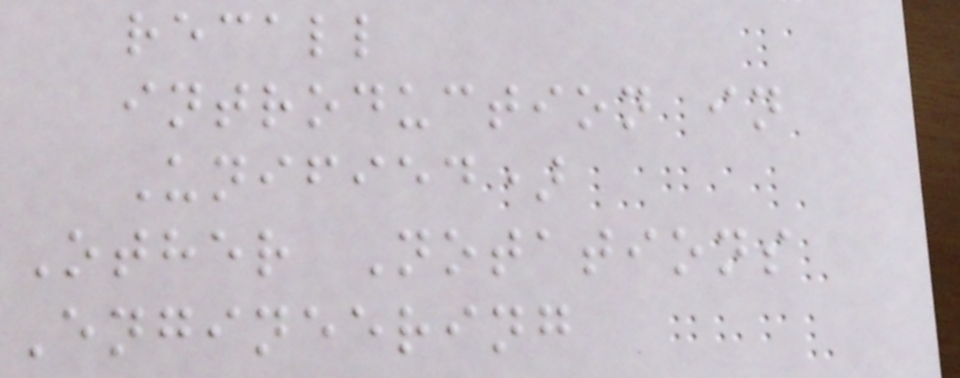recall
introduction in
Unified)
Other Notations
Engineering
